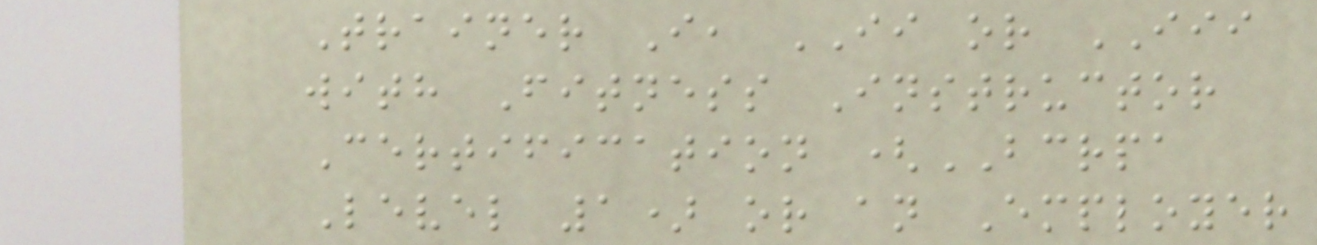Trainer I, II or III
with Fitness Instructor
Certification (BCRPA
Level 1) or an Employer
